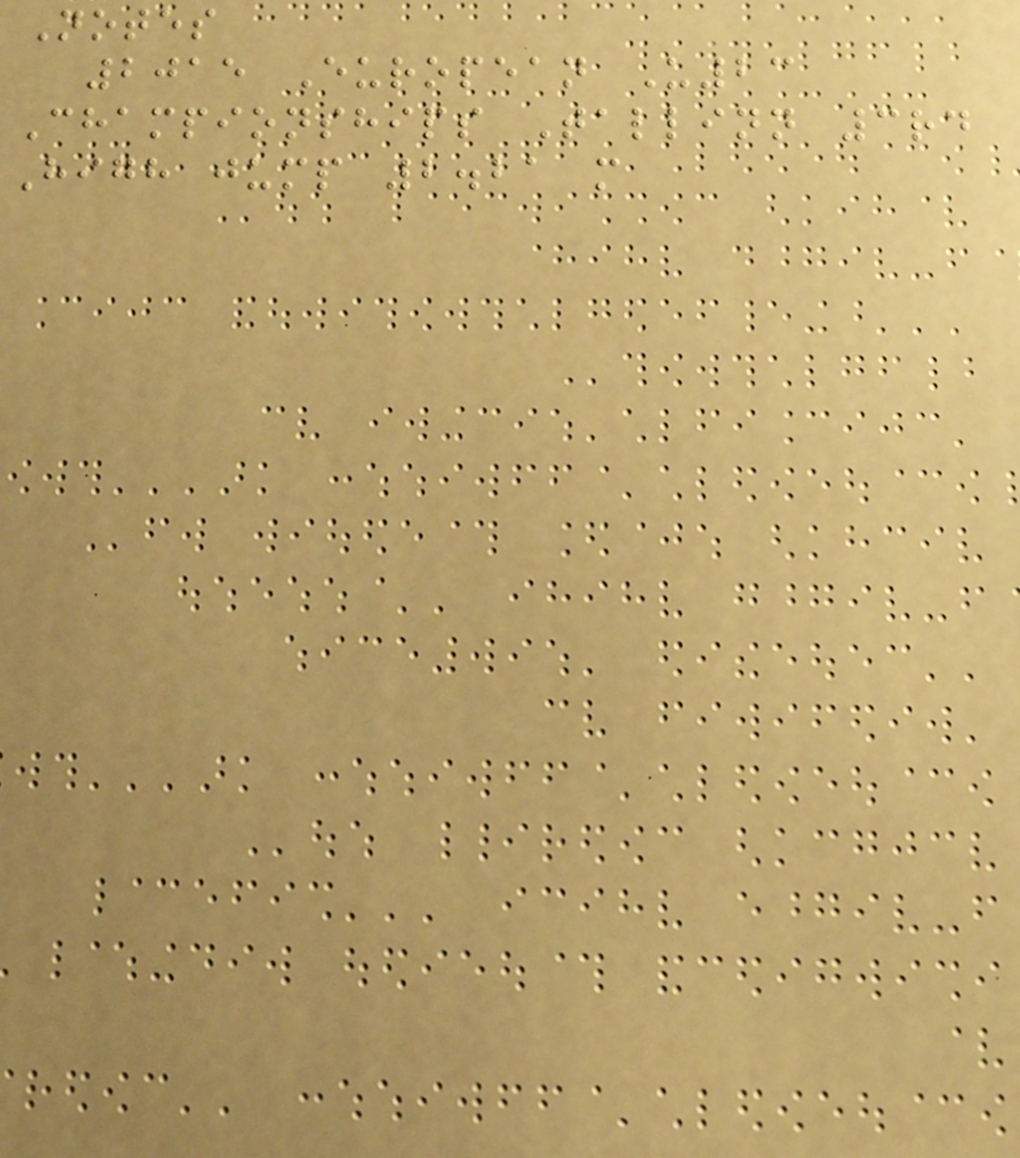Notes
2015 European U23
Championships Tallinn 3rd
High jump 2.21 m
